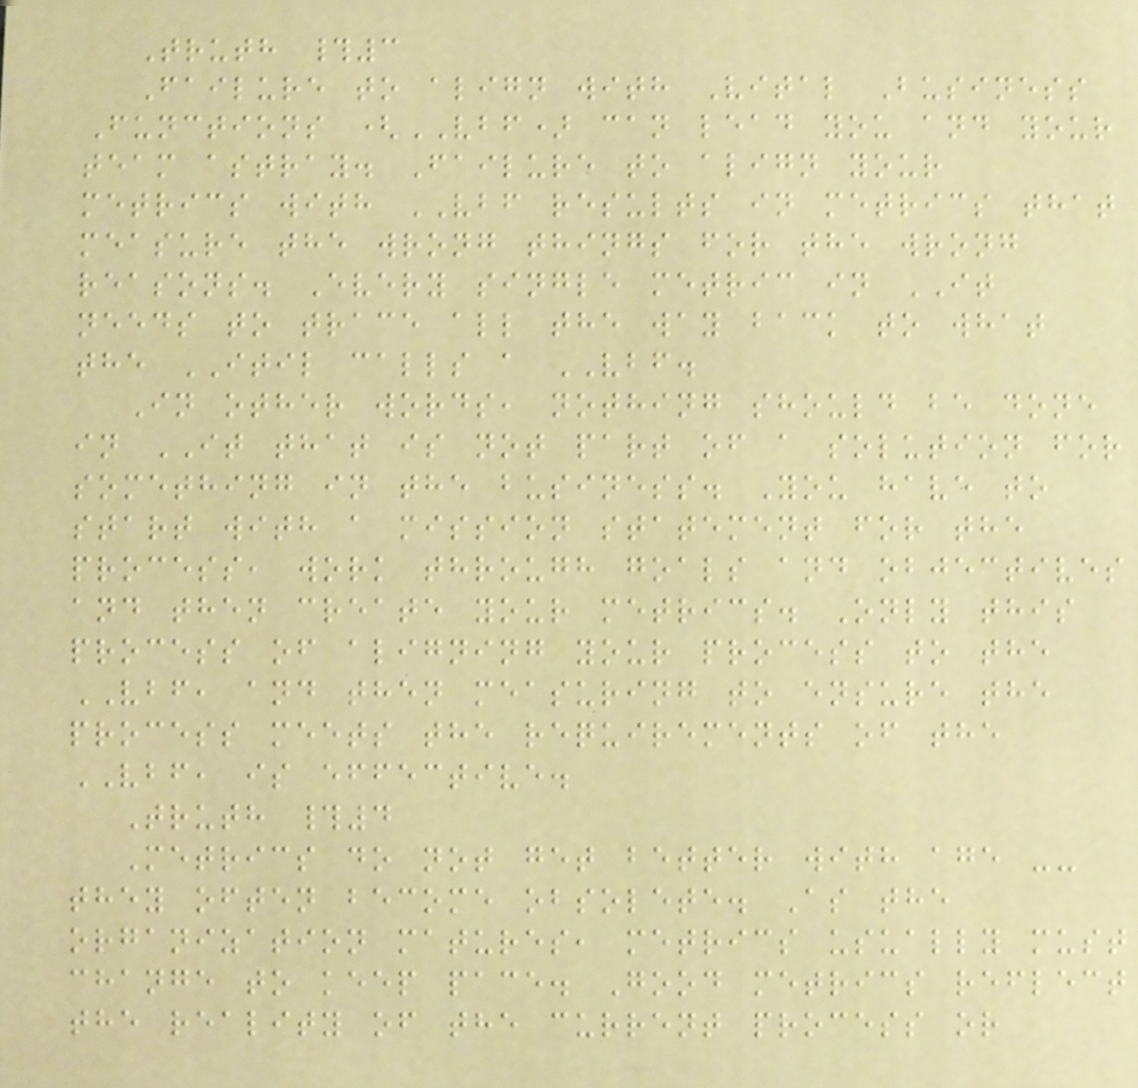Truth #3
Failure to align with Vital Business
Functions (VBF) can lead you and your
team astray. Failure to align your
metrics with VBF results in metrics that
measure the wrong things for the wrong
reasons. Every single metric in IT
needs to trace all the way back to what
the ITIL calls a VBF.
In other words, nothing should be done
in IT that is not part of a solution for
something in the business. You have to
start with a mission statement for the
process, work through goals and objectives
and then create your metrics. Only this
process of aligning your process to the
VBF, and then measuring to ensure the
process meets the requirements of the
VBF, is effective.
Truth #4
Metrics do not get better with age --
they often become obsolete. As the
organization matures, metrics usually must
change to keep pace. Good metrics reflect
the reality of the current process or
